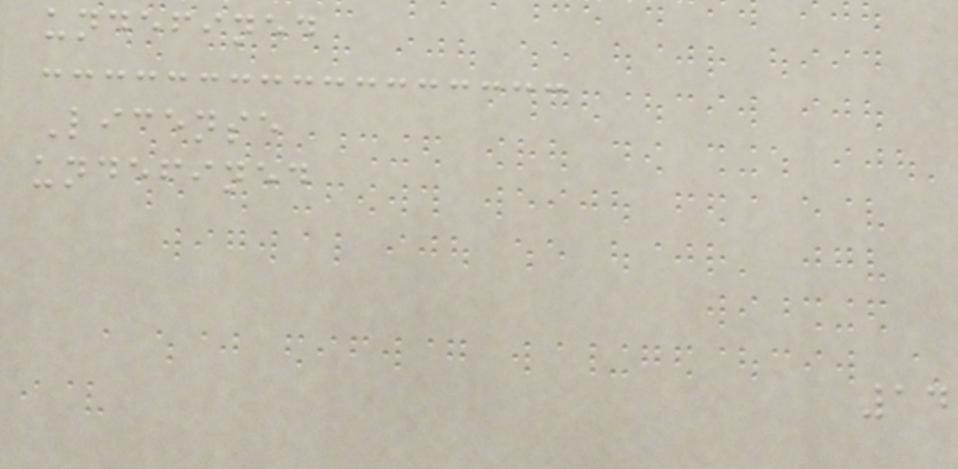undefined
License
undefined
14
